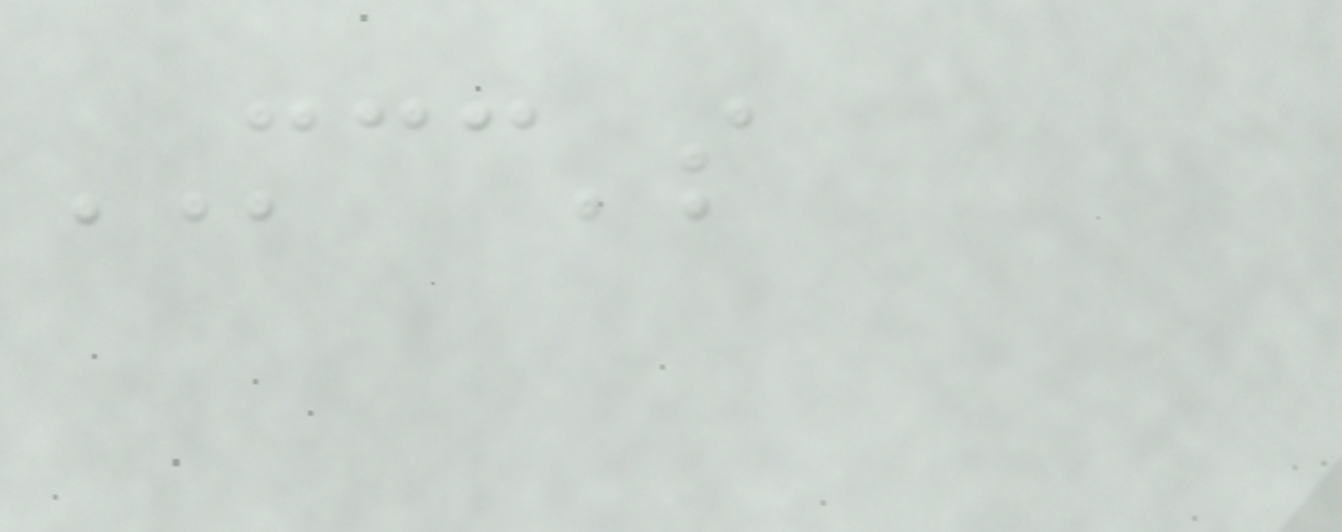MCC's
